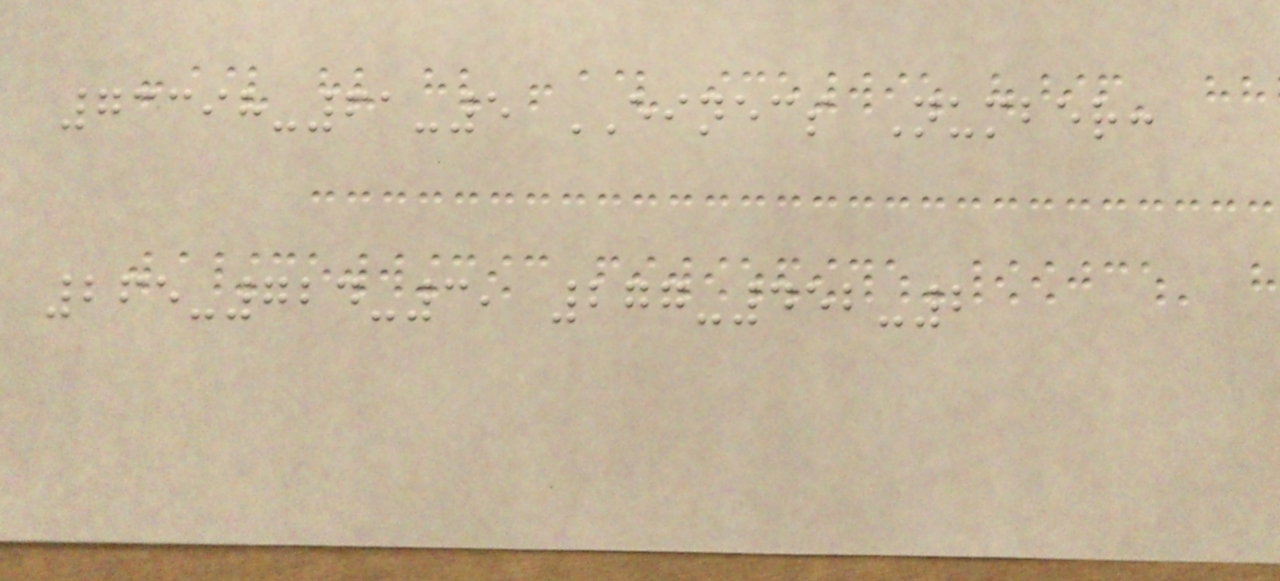73398-61-5 EINECS Number:
265-724-3, 277-452-2
